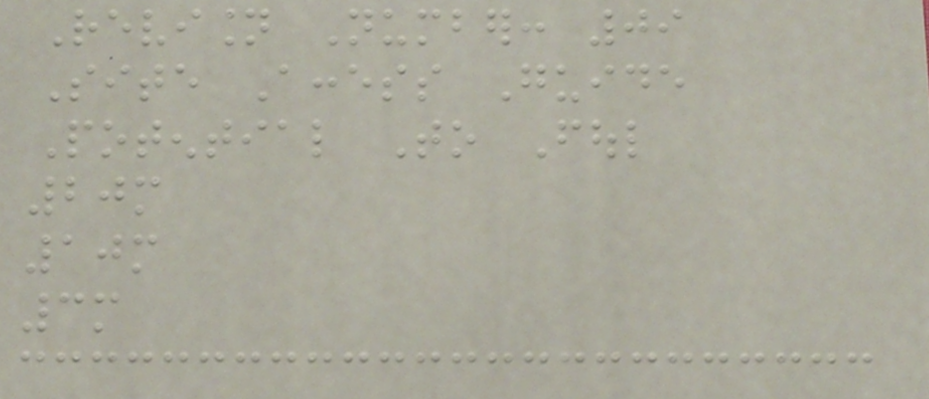Revision Number: 09
Site Access Guide
Potential To Foul
20m
10m
3m
